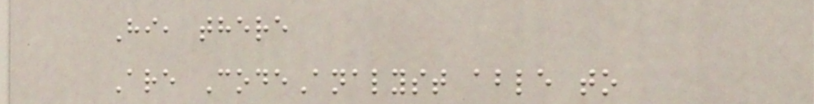Hi, there
Are CodeAnalyst able to
